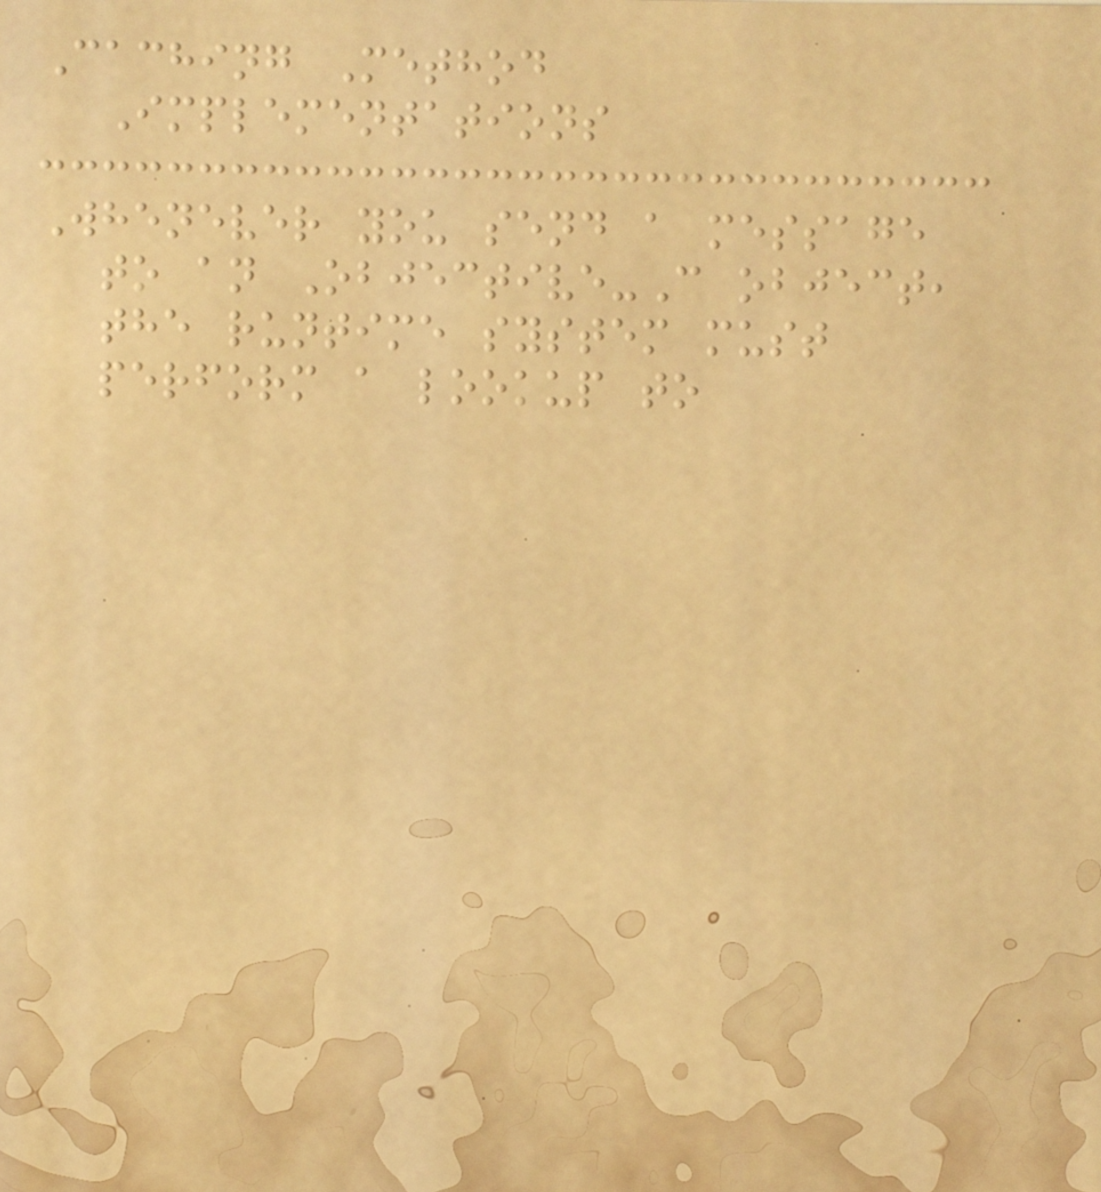Caching Method
Implementations
Whenever you send a message
to an Objective-C object,
the runtime system must
perform a lookup to
